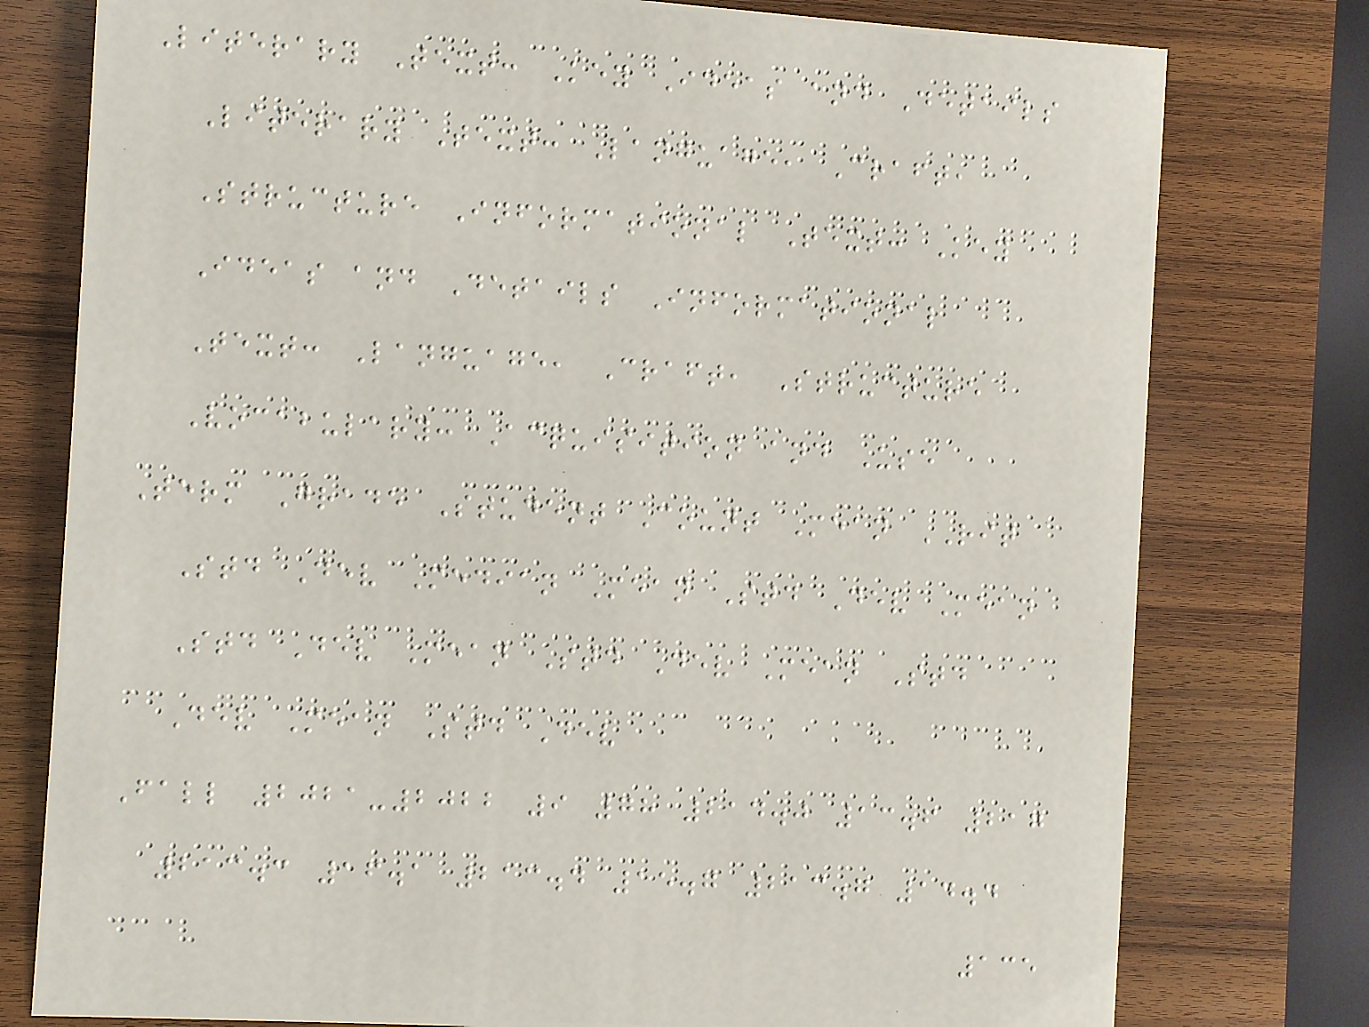Literary Text: Key Ideas and Details
Literary Text: Language, Craft,
Structure Informational Text: Key
Ideas and Details Informational
Text: Language, Craft, Structure
Vocabulary: Acquisition and Use
Term Grade Student Count Mean RIT
Std Dev Median Mean Std Dev Mean
Std Dev Mean Std Dev Mean Std
Dev Mean Std Dev
Fall 2021-2022 9 78 214.0 13.6 217
213.3 16.1 213.4 15.7 213.7 14.4
135
